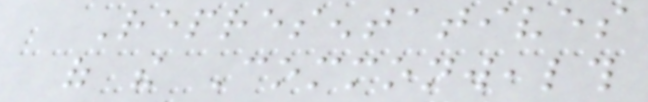Representatives
of the Commonwealth
